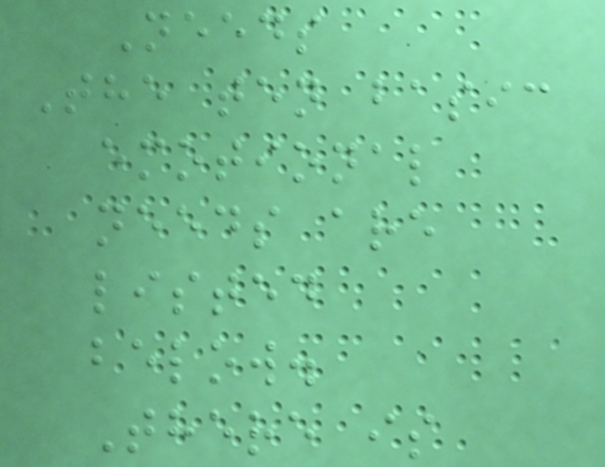Needs
The ten basic
emotional
needs are
listed
below.
There is
